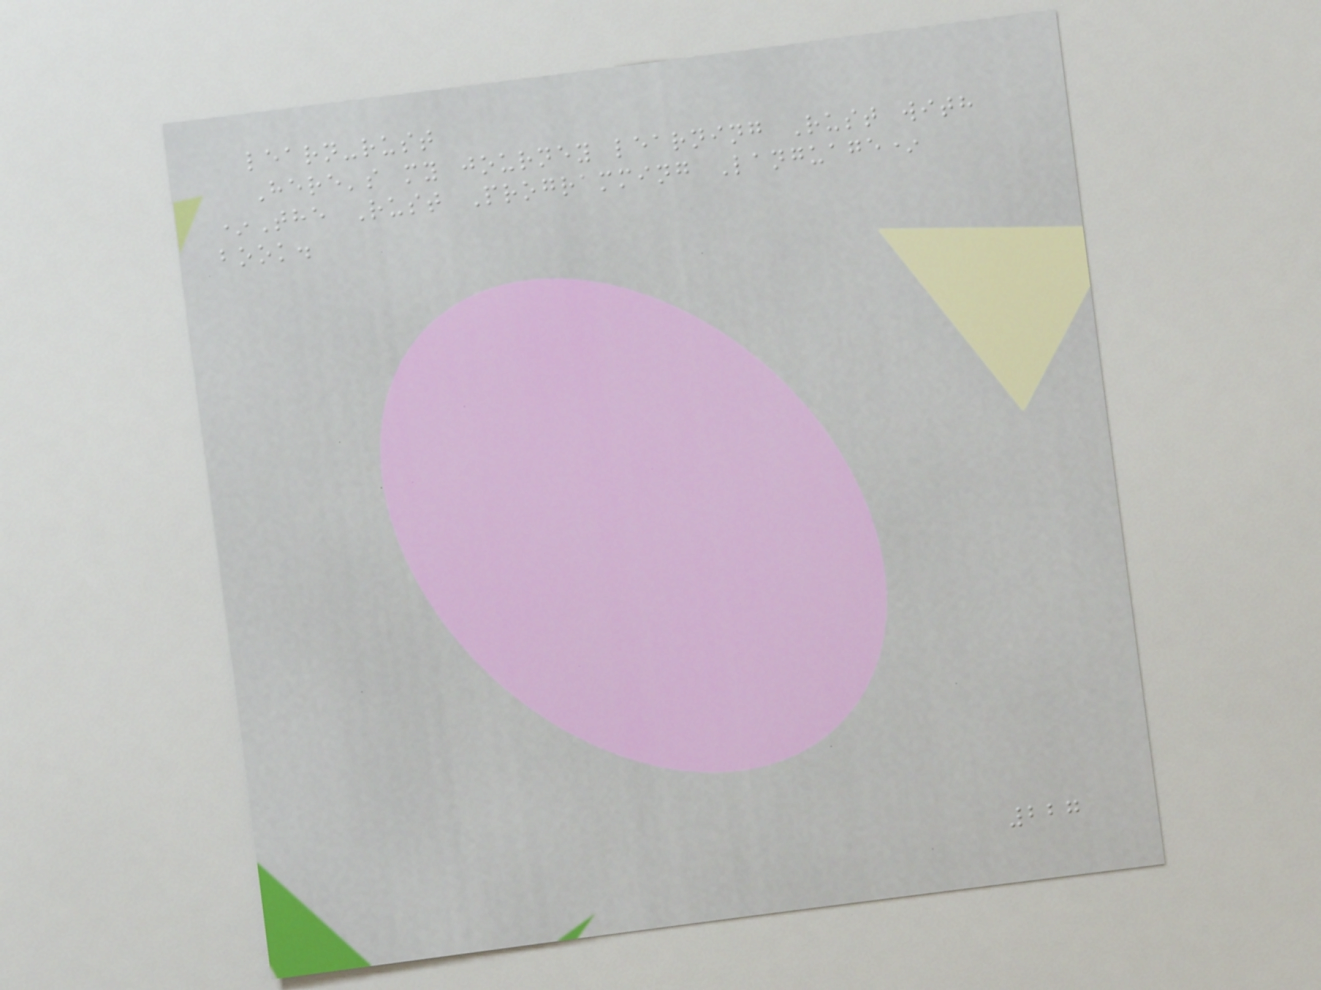learn-rust
Here's my journey learning Rust with
*The Rust Programming Language*
book.
227
